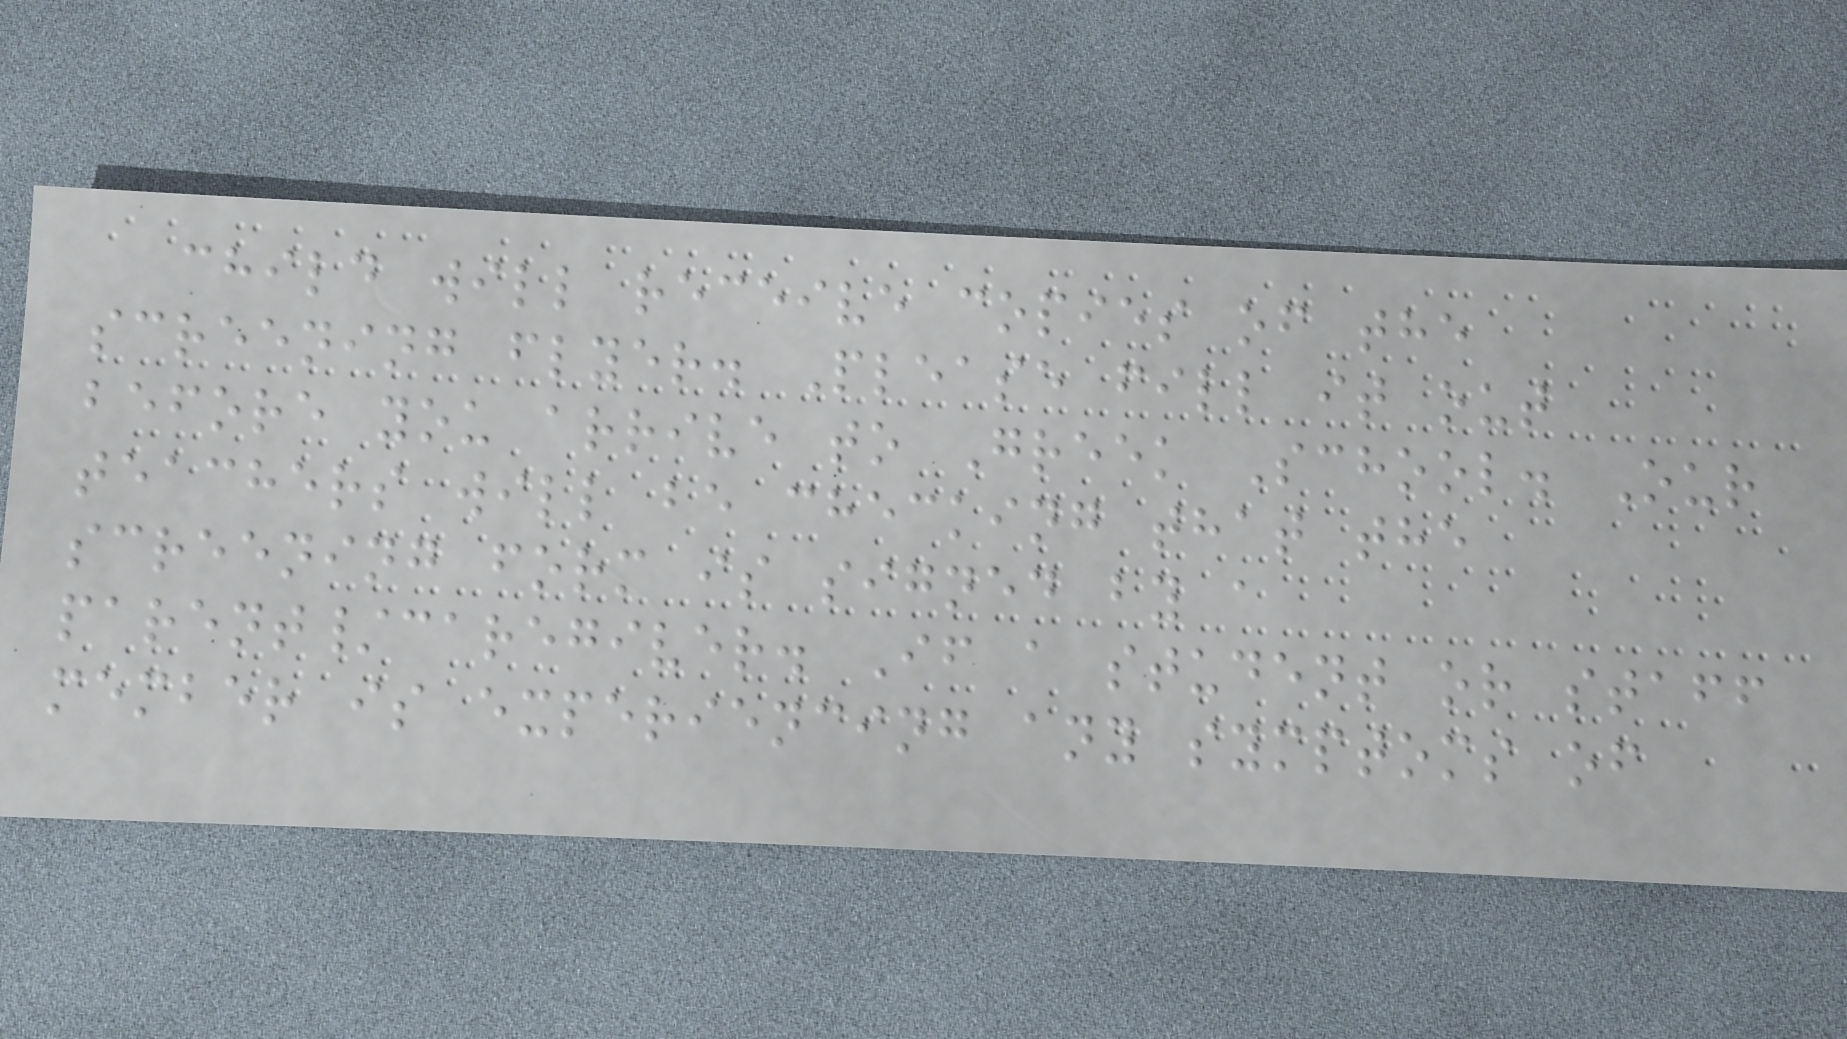child will receive copies of the
screening flyer. Please fill it out
before you arrive to Greek School. Our
teachers will be checking that the
screening form is signed by a
parent/caregiver. If a student or staff
member is experiencing any symptoms of
